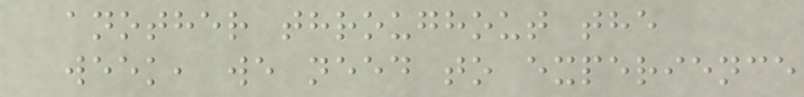another throughout the
week, we need to experience
